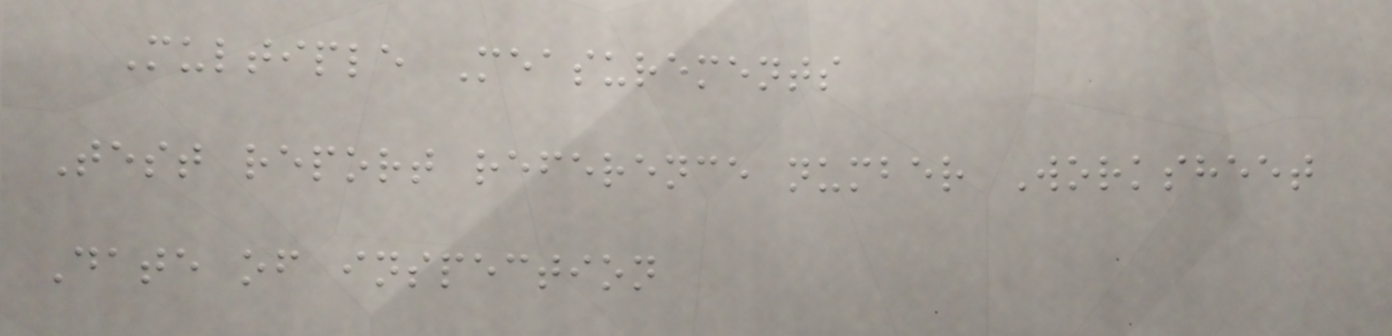Multiple Measurements
Test report reference number Worksheet
Date of inspection
